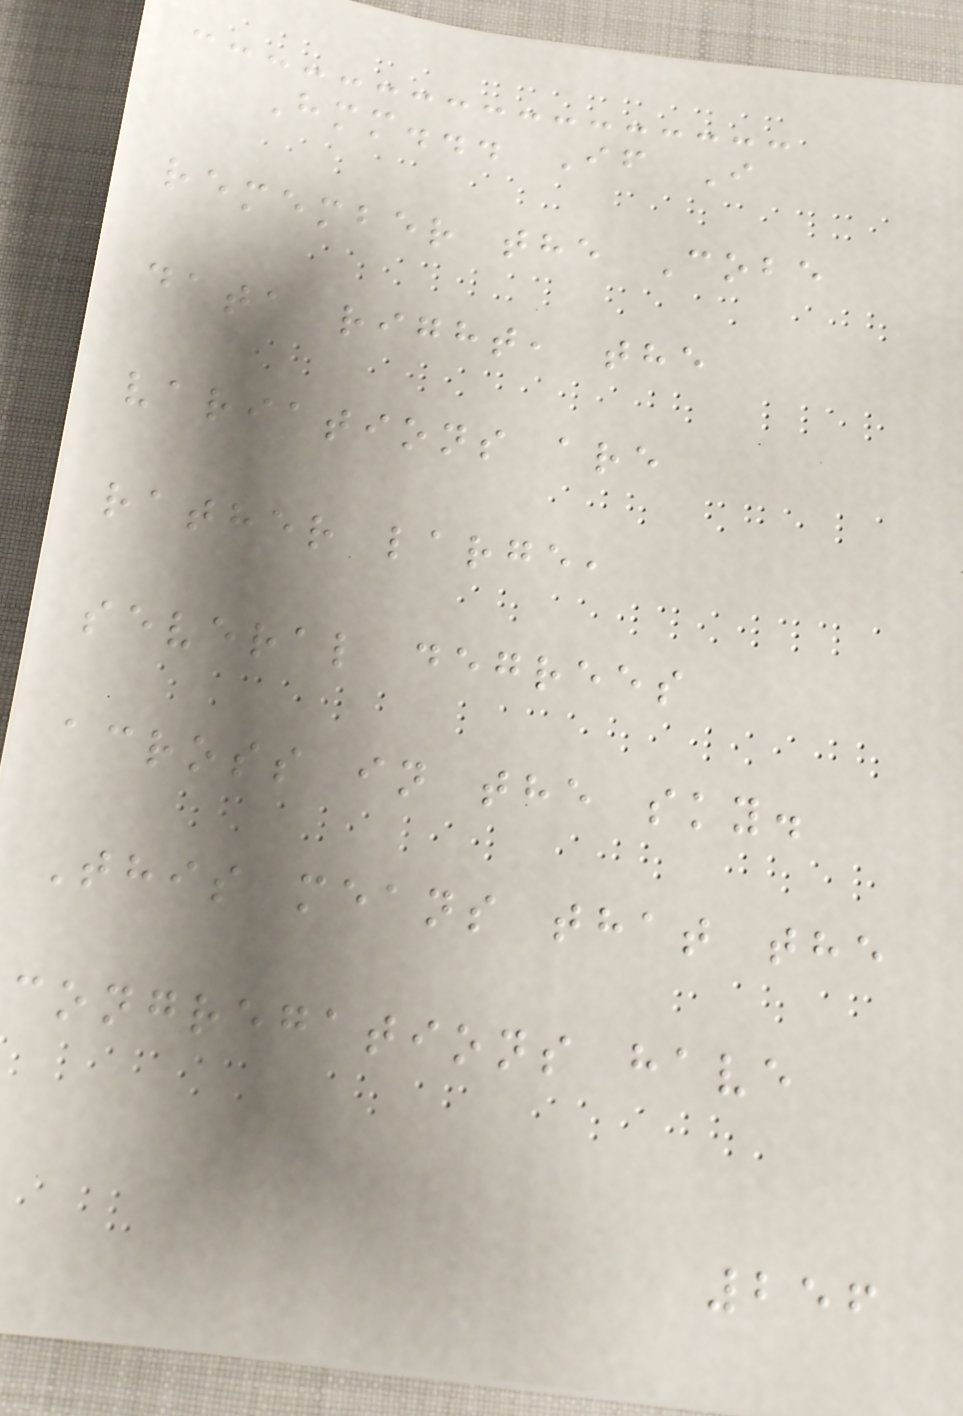Hmm... If I
remember the Cobe
data right, the
variations are
rather large,
several degrees
across in the sky.
This means that the
congregations have
256
